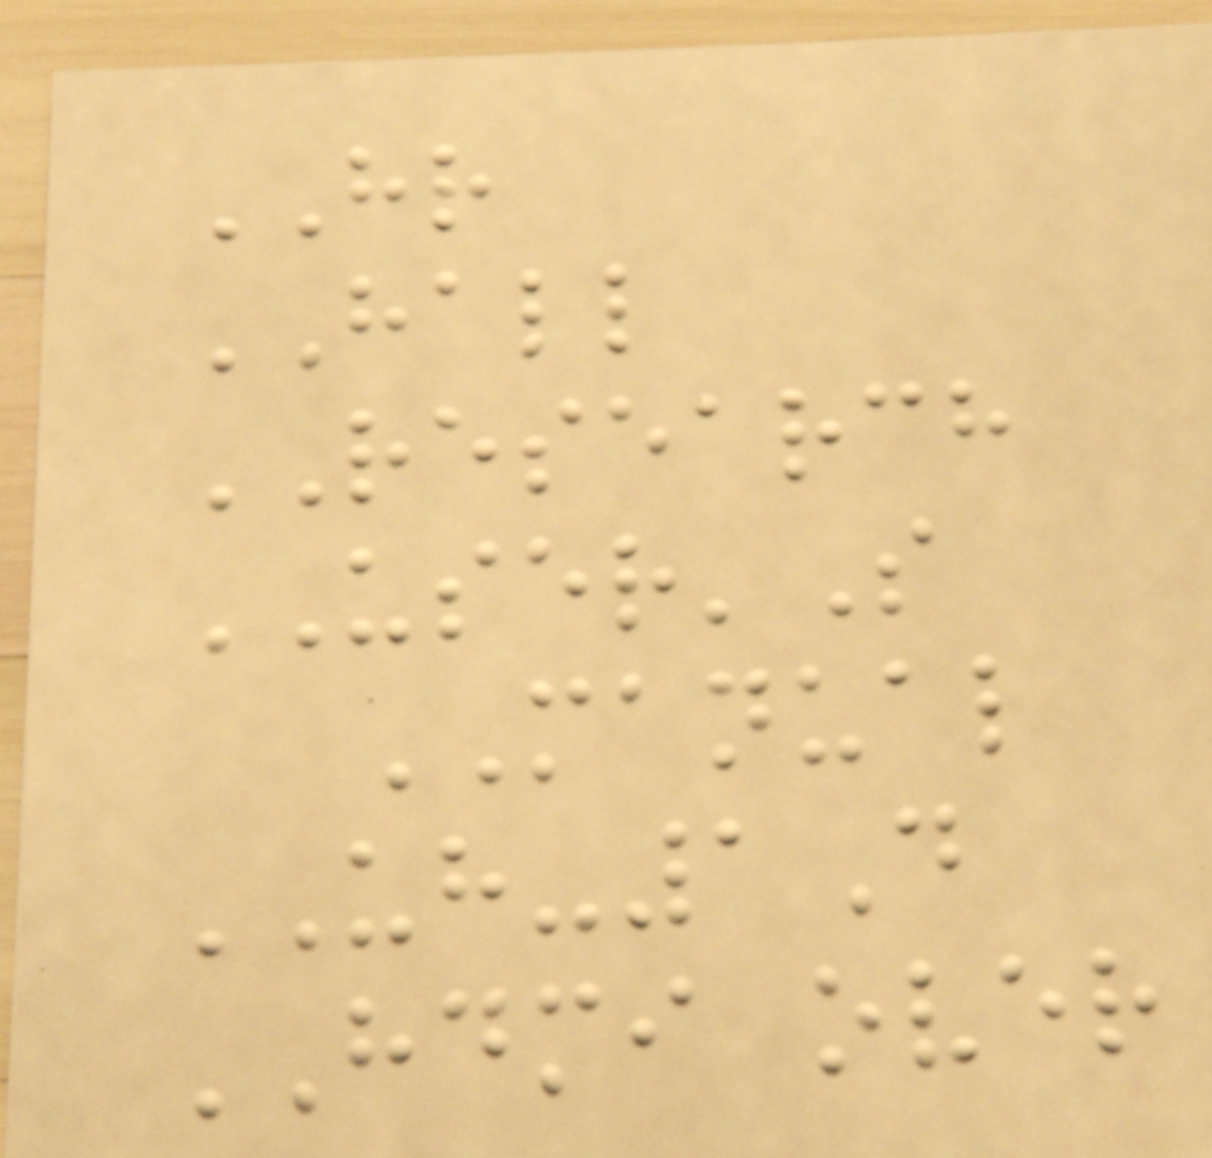HR
HALL
RESEARCH
USER'S
MANUAL
UH-1D
HDMI over
